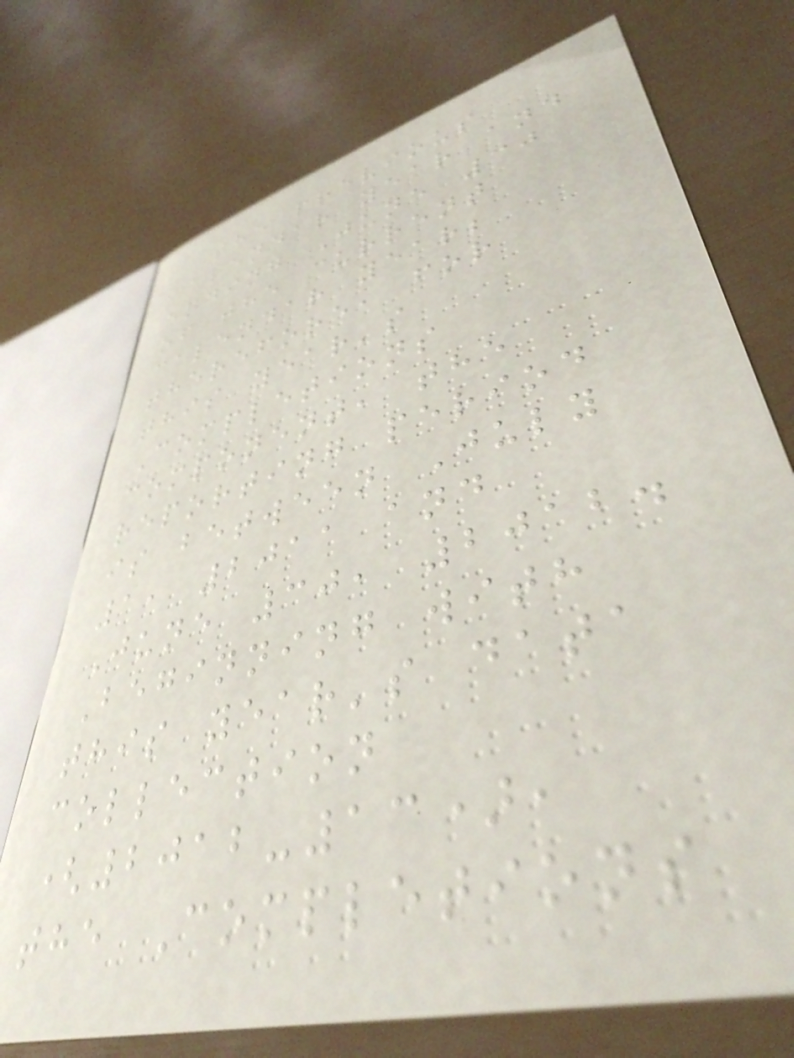the previous
calendar year and
ending June 30
of the current
calendar year;
therefore, for
this year's
Completions
component, the
reporting period
is between July
1, 2011 and
June 30, 2012.
Beginning with
this year's data
collection
(2012-13),
the Completions
